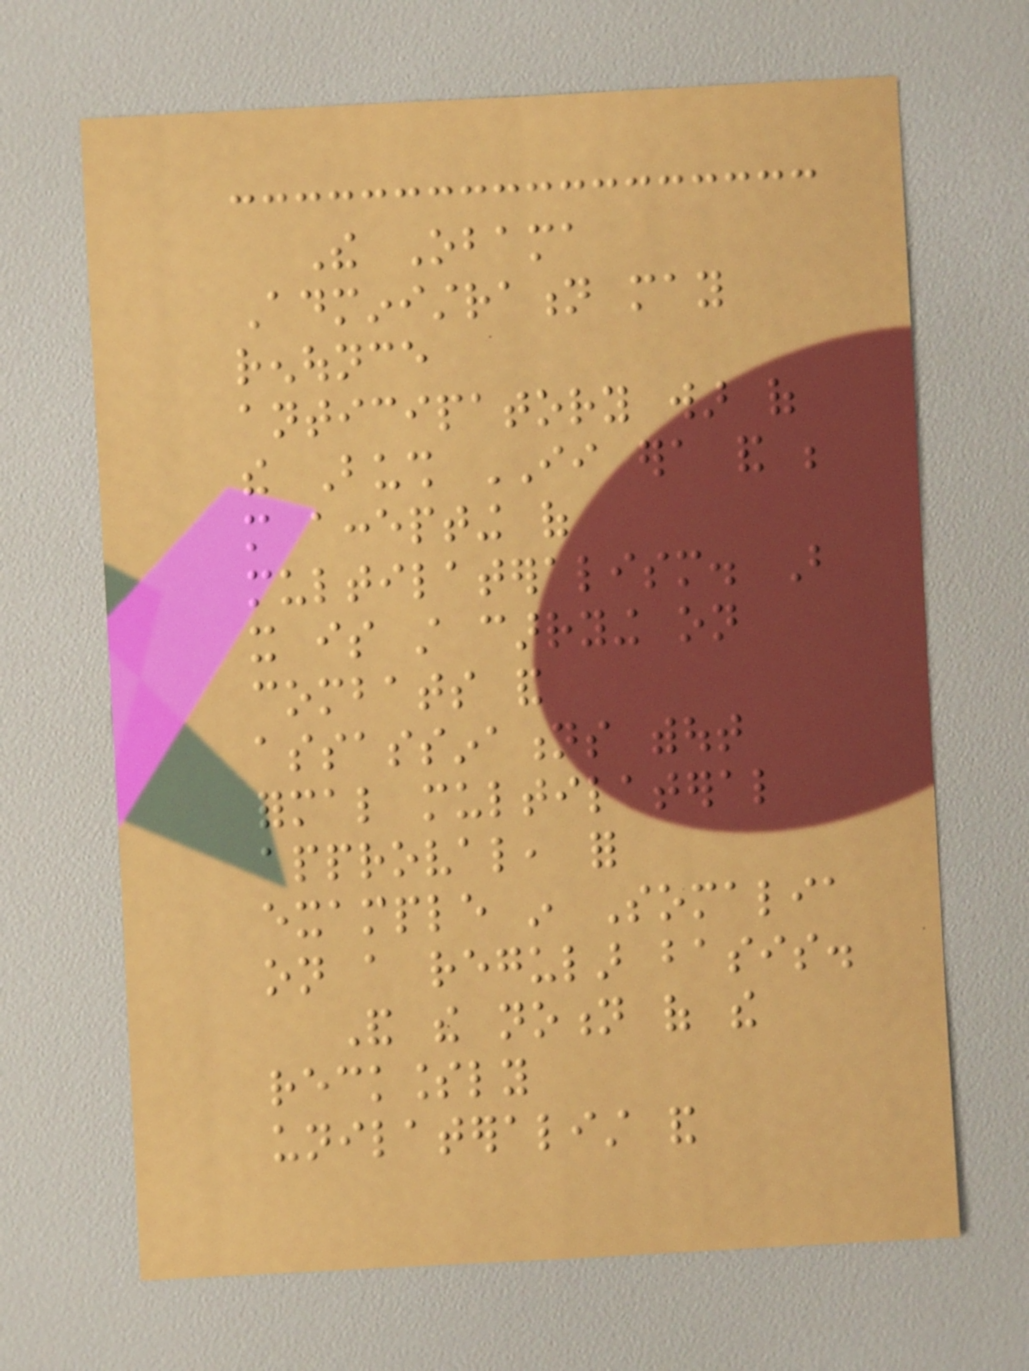The Obama
Administration may
renounce
anticipatory war of
the Bush II era and be
more accepting of
multilateralism. But
it is still carrying on
combats and
assassinations without
formal multilateral
approval, for
example in Somalia
on a regular basis.
And the notion of the
recklessly
unilateralist and
